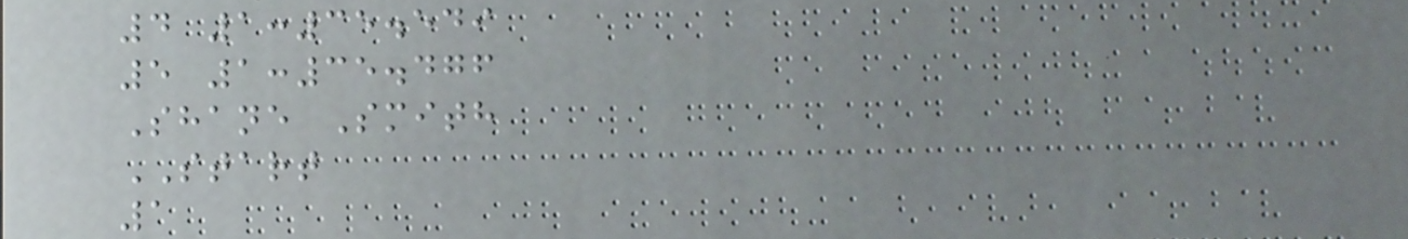4 1:35.549
5 1:35.476
Shane Smith
START
1
